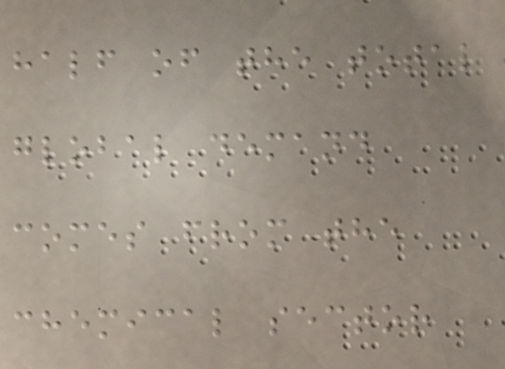half of the total
global demand
comes from the
chemical sector
